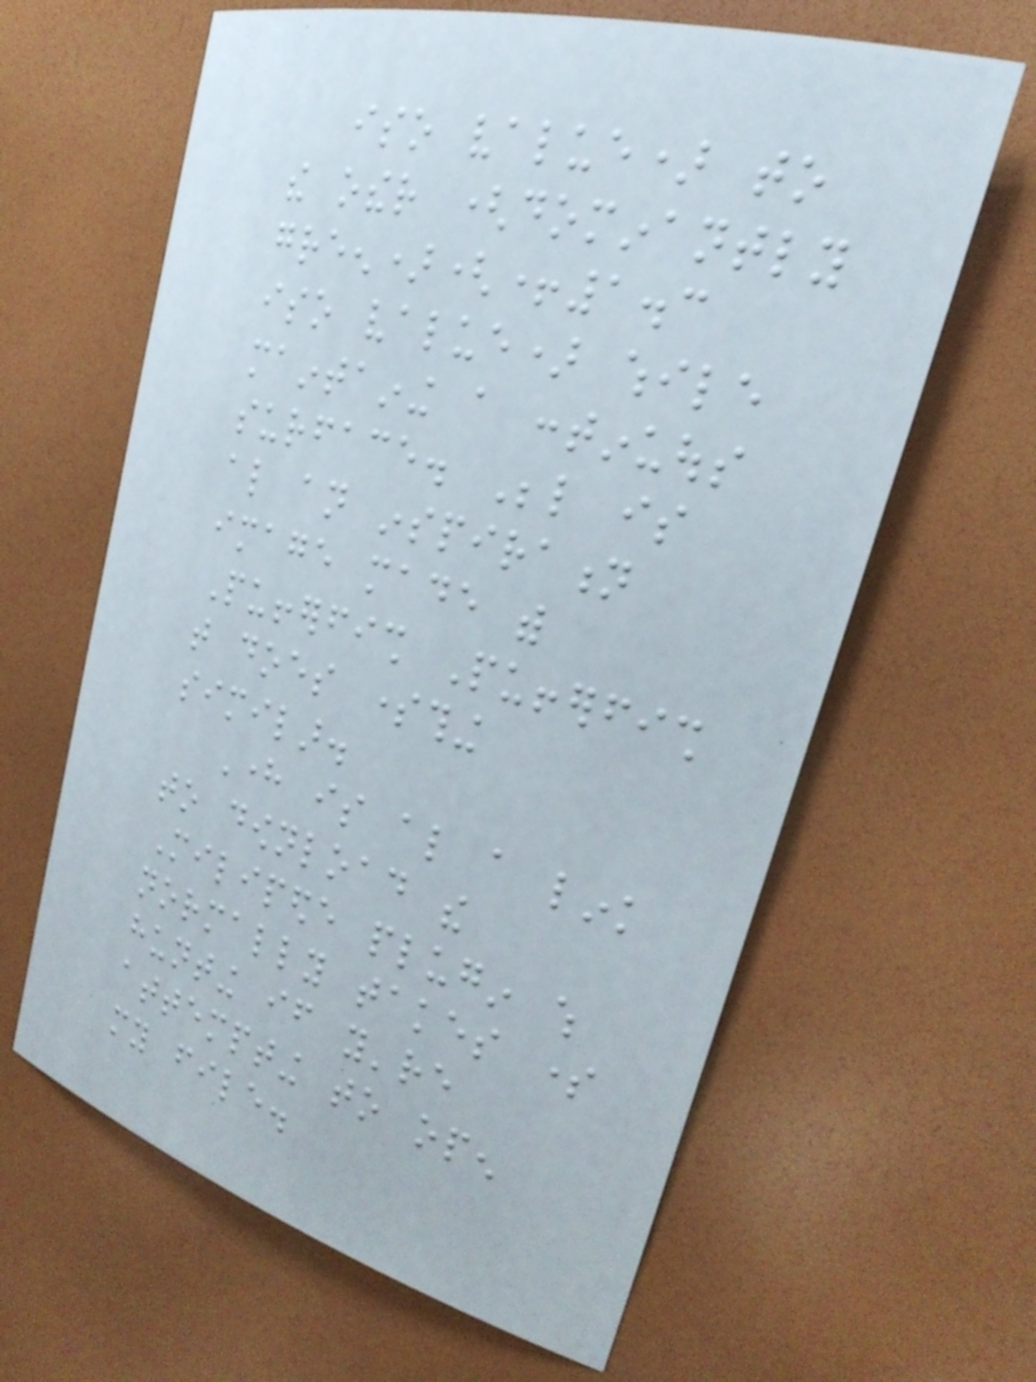iso value) to
the other (dominantly
green)(+1.3
iso value) while
maintaining a continuous
surface. Below is
also an inspiration
image made with
Pufferfish Pufferfish
that does something
similar.
Here is also a link
to download the
Milipede plugin which
normally takes some
hunting if you're
attempting to open
my file.
